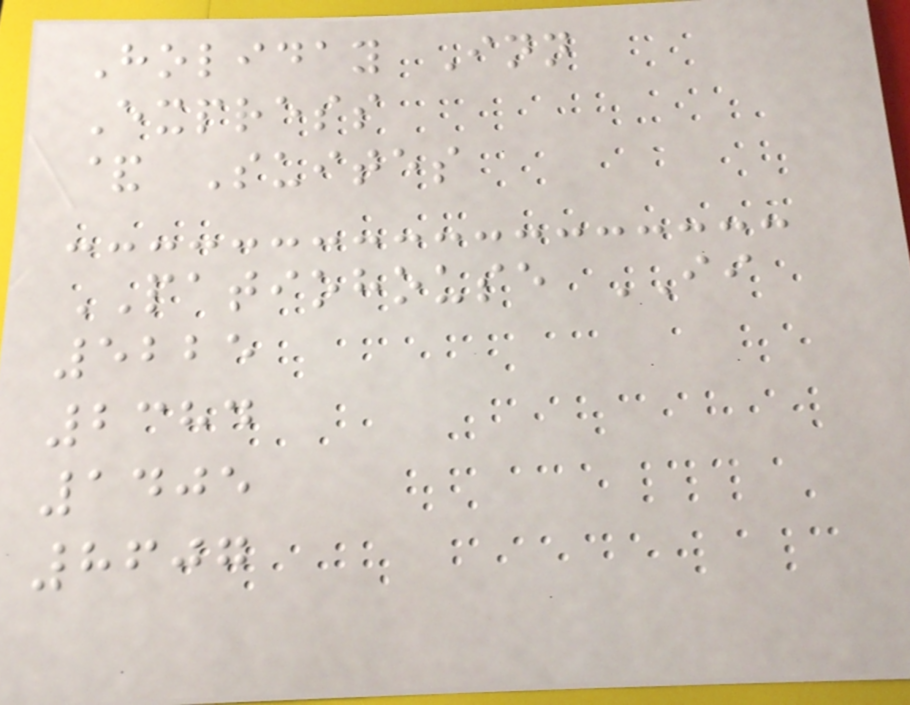Holiday Inn
Express
& Suites
PATIOHOUSE II
5225
2384
1405
8607
